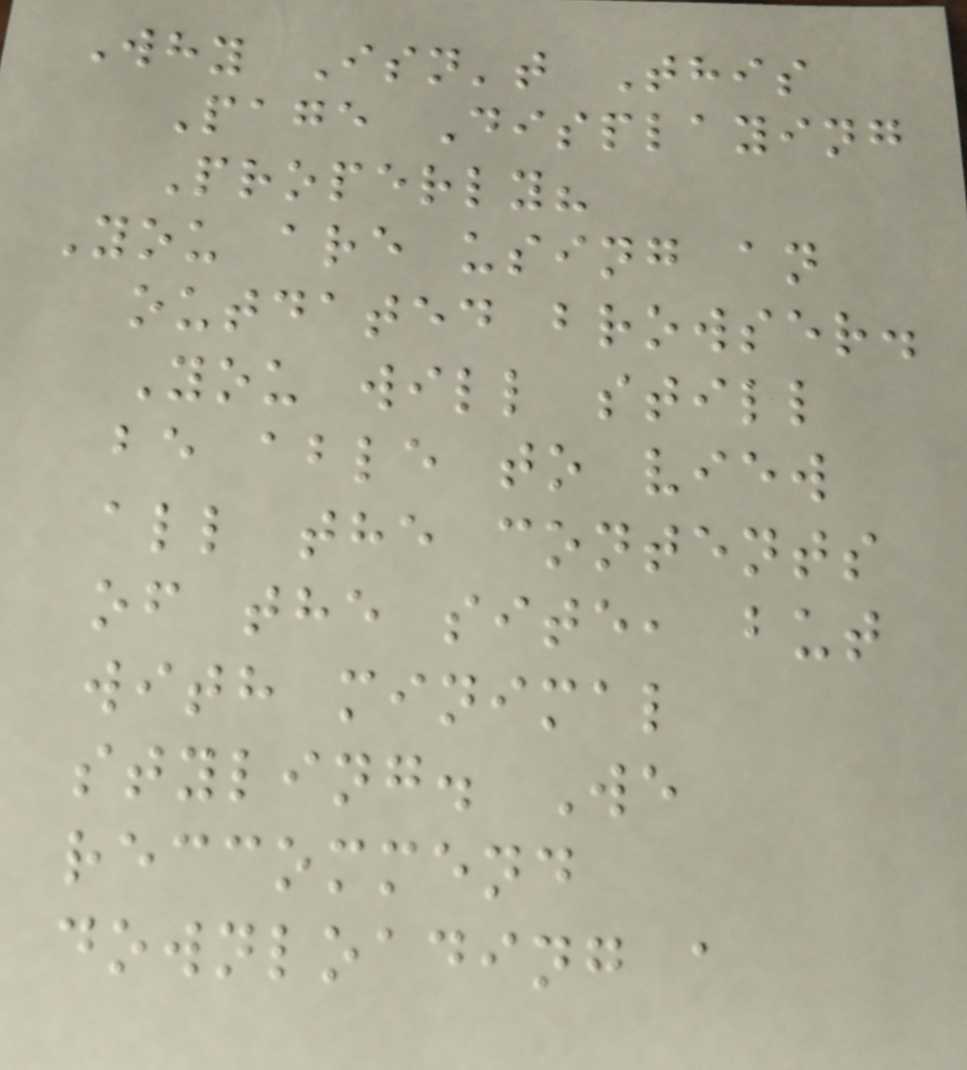Why Isn't This
Page Displaying
Properly?
You are using an
outdated browser.
You will still
be able to view
all the contents
of the site, but
with minimal
styling. We
reccommend
downloading a
